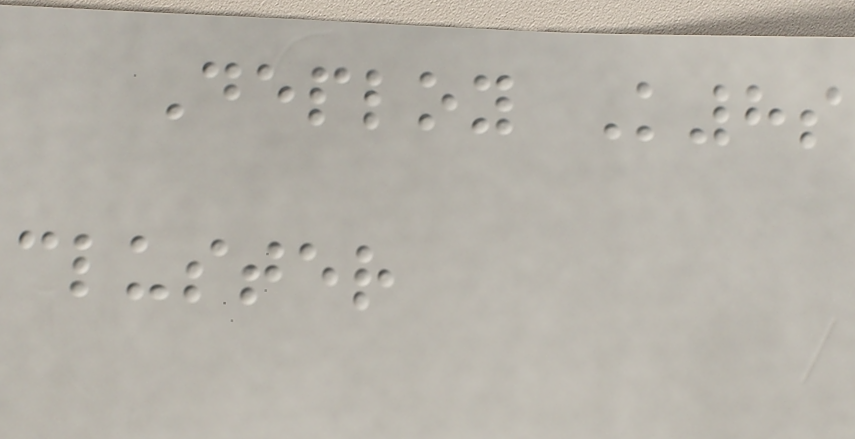Deploy K8s
cluster
